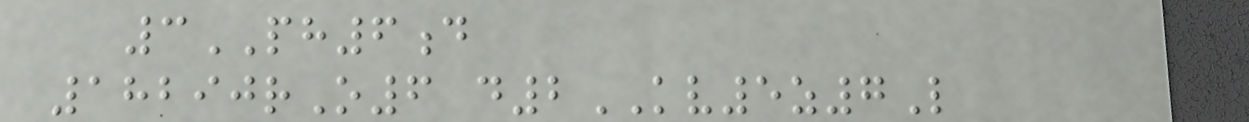3PH6d
18290rO6 d2KV5z7L
